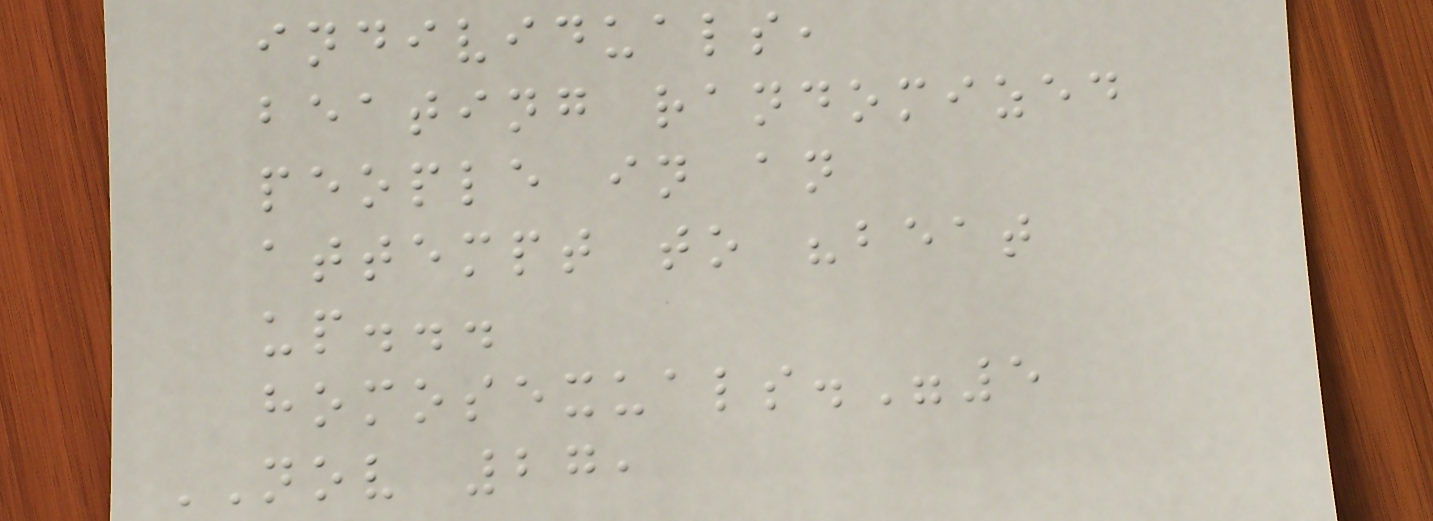individuals,
beating randomized
people in an
attempt to "beat
up...
homosexuals."5
NOV 27,
